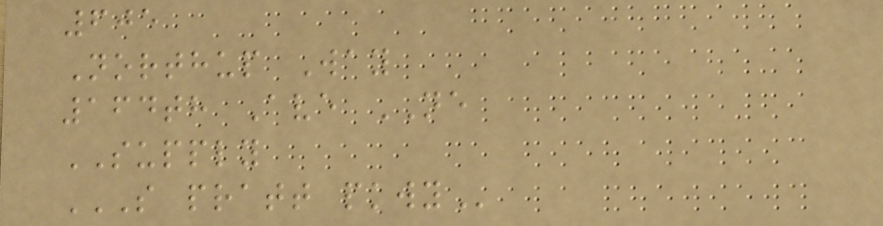605
Northup Way
164th Ave NE
SUPPLY
S PRATT PKWY
